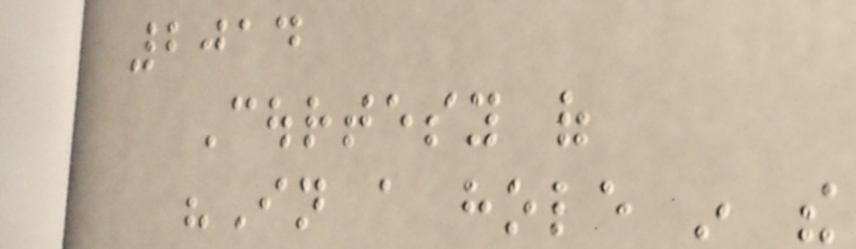2014
Courtesy of
"In a hole in the
